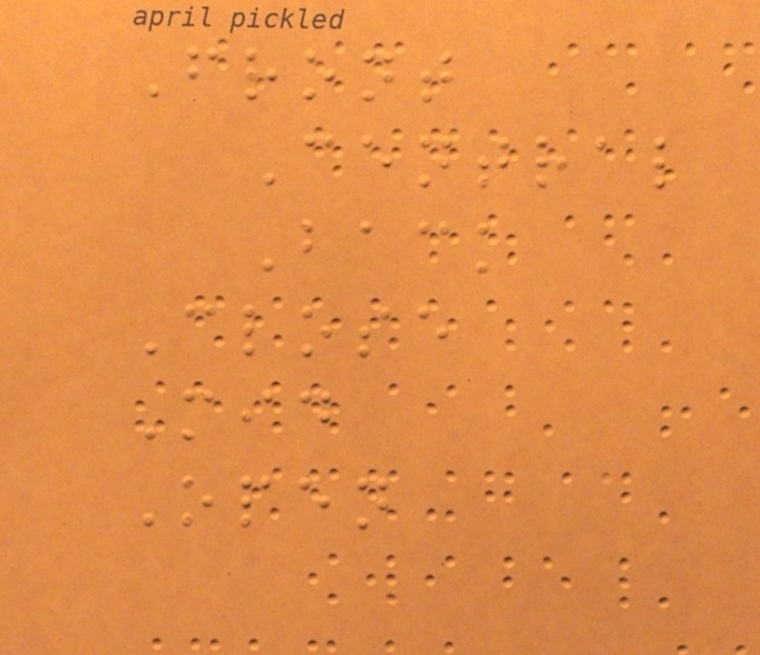Front
Central
Back
Close
Mid
Open
